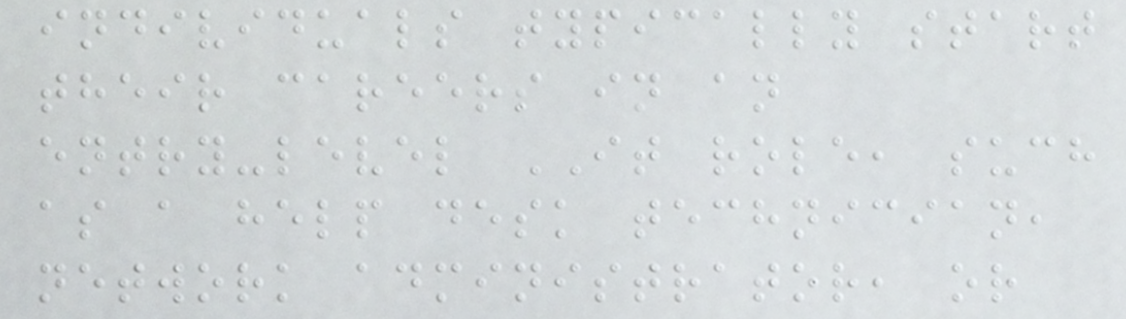individuals typically start
their careers in an
entry-level IT role, such
as a help desk technician,
network administrator, or
